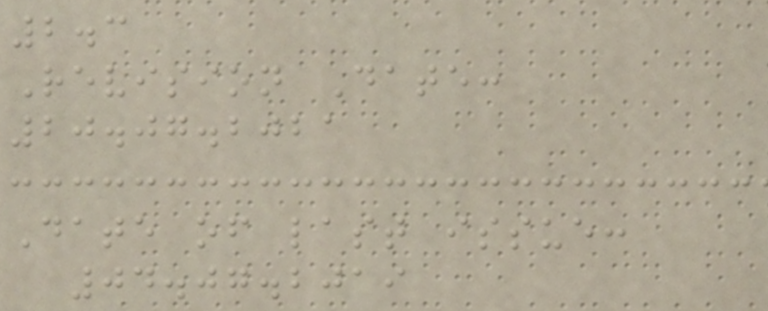2.3
Revision Date:
20.07.2021
Date of last issue:
04.07.2019
